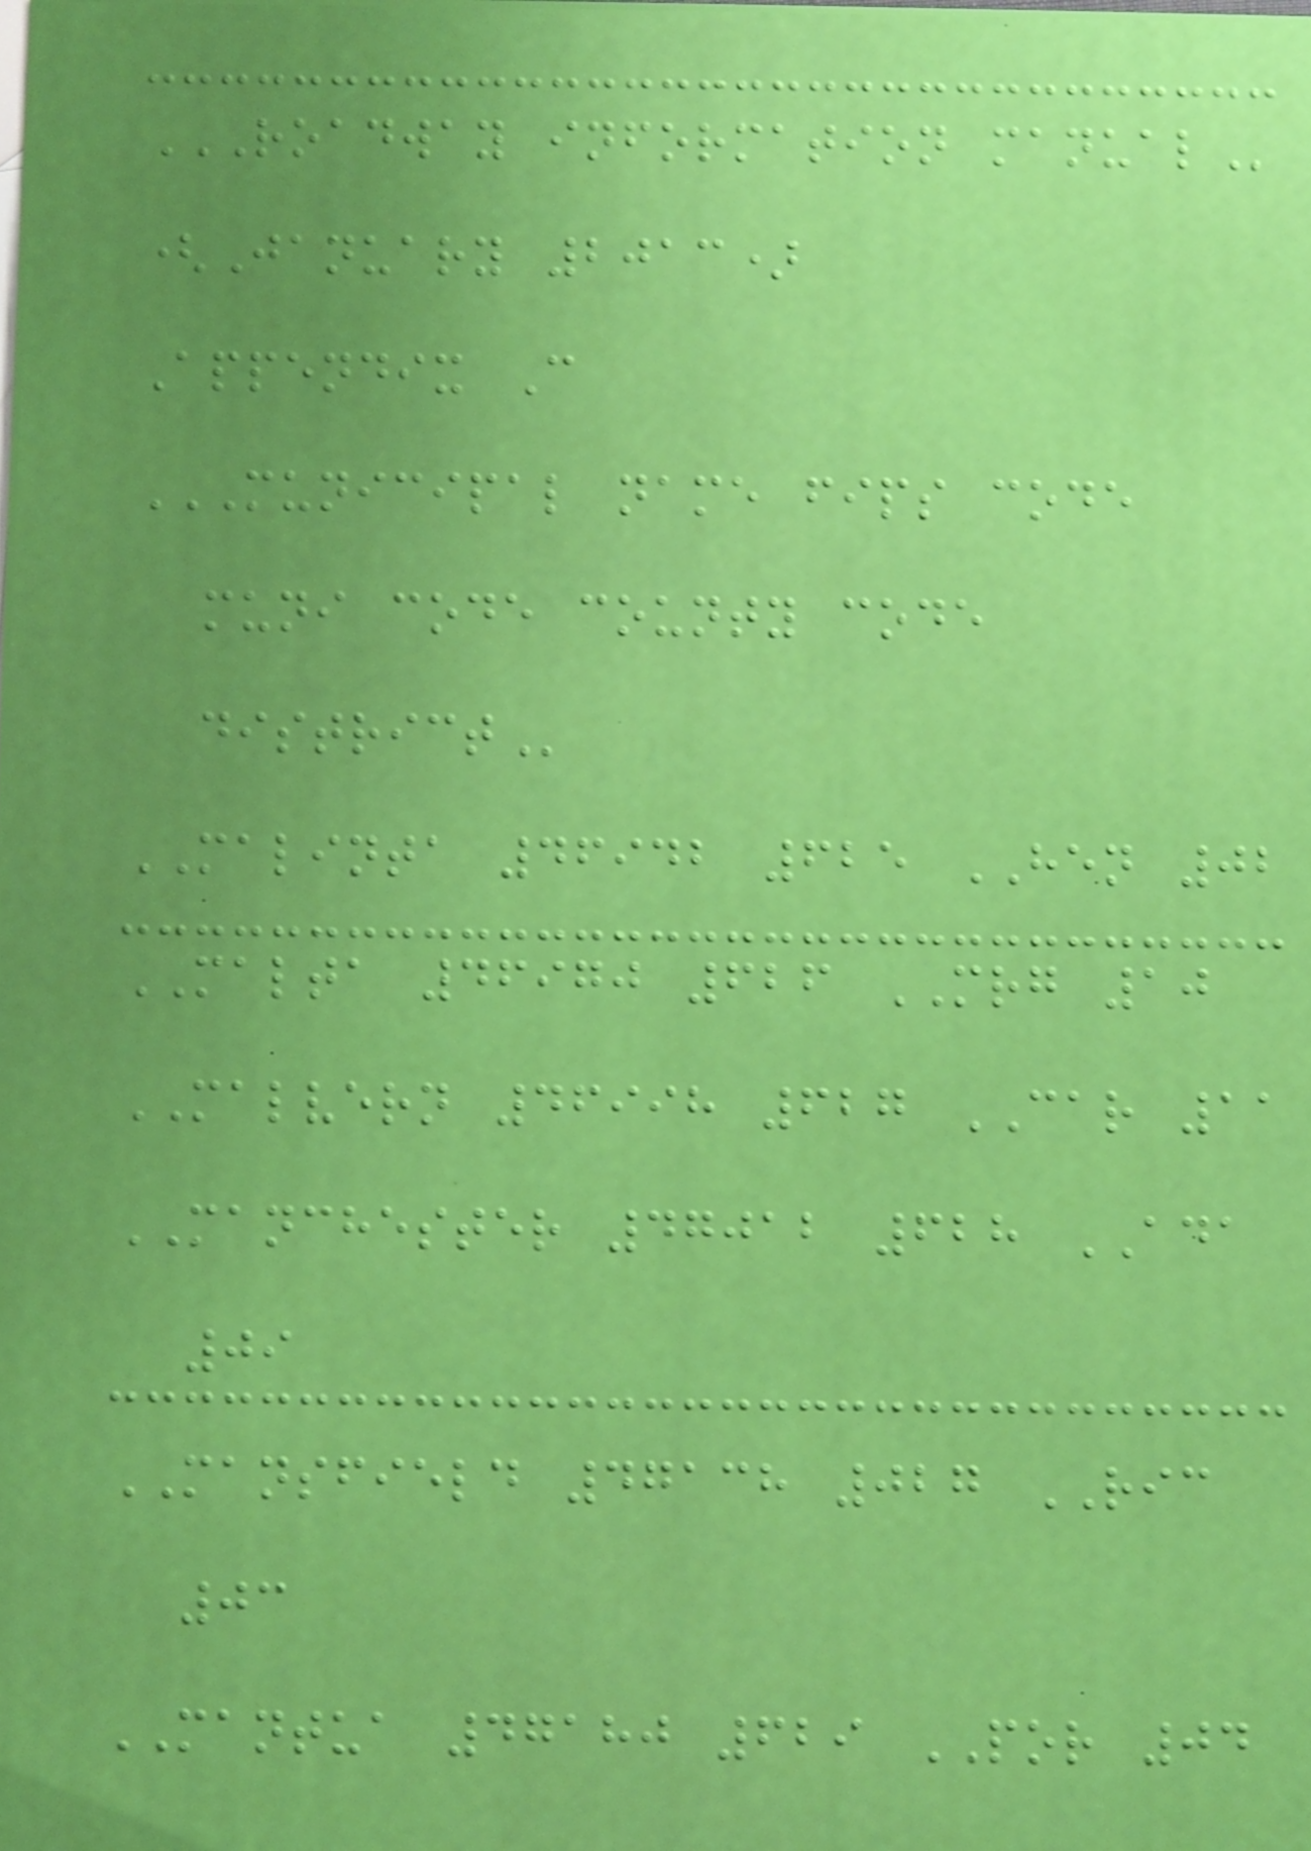ROADWAY INFORMATION MANUAL
(January 2013)
Appendix C
MUNICIPAL NAME FIPS CODE
MUNI CODE COUNTY CODE
DISTRICT
MALINTA 46942 625 HEN 02
MALTA 46970 626 MRG 10
MALVERN 46998 627 CAR 11
MANCHESTER 47012 628 ADA
09
MANSFIELD 47138 027 RIC
03
MANTUA 47180 629 POR 04
